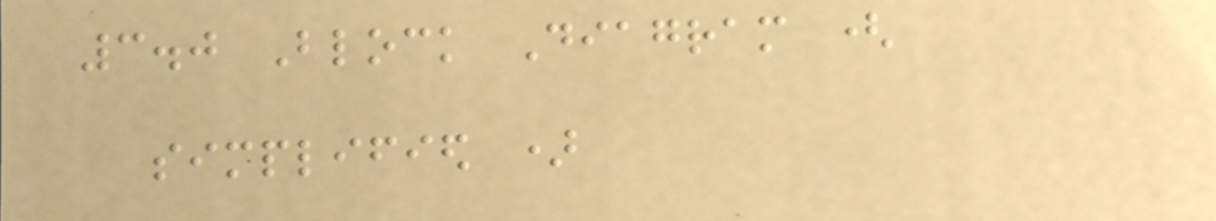3.0 Block Diagram (
simplified )
